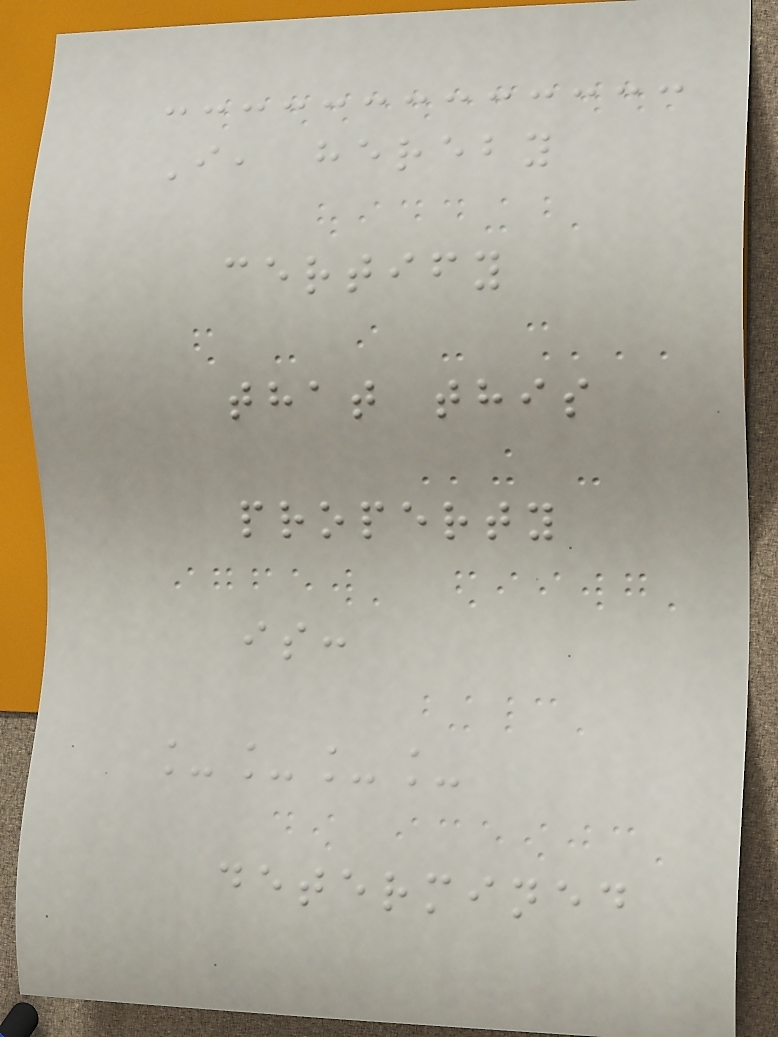I, hereby
certify
that this
property
is:
____
determined
